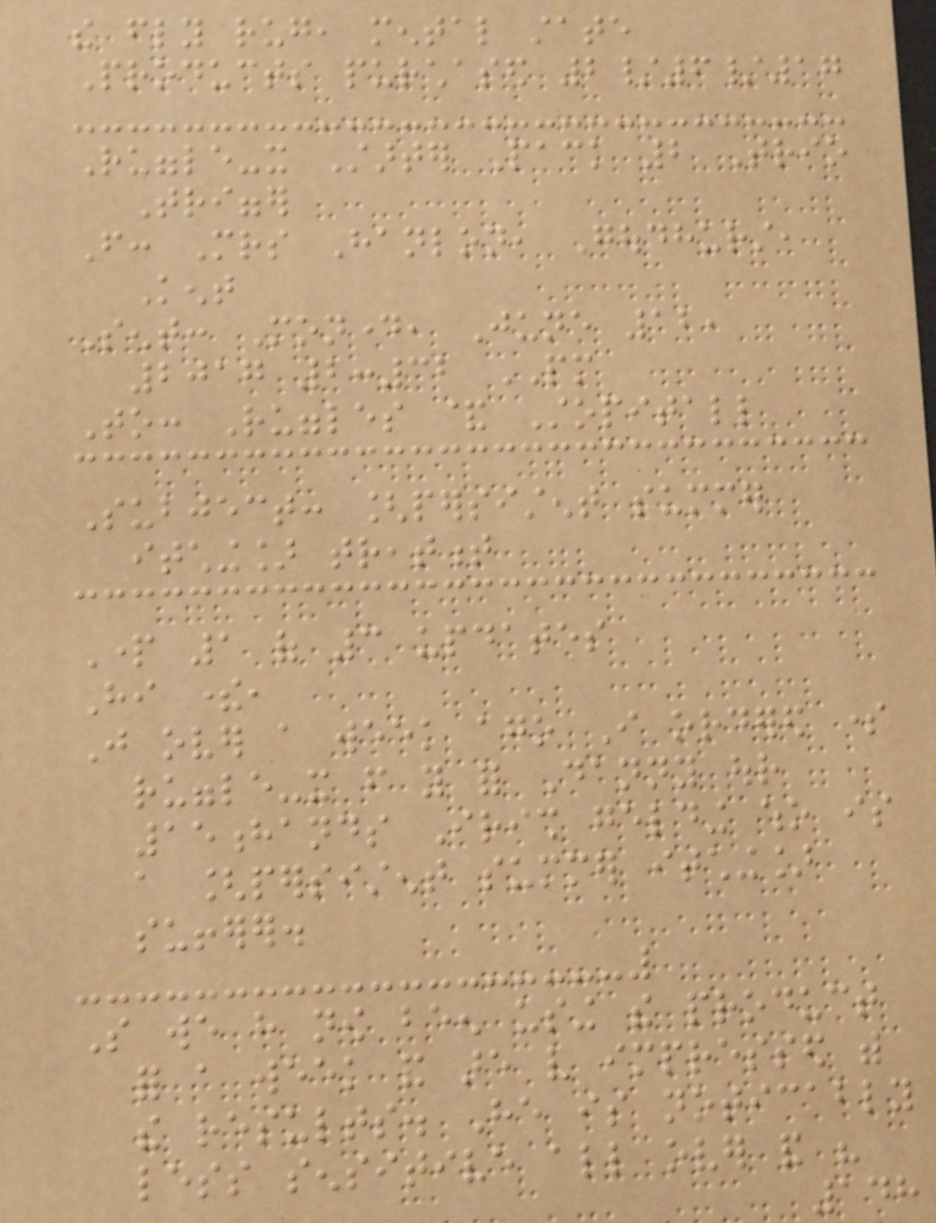the fly rug, mental state
Products purchased 2/6/17
Ruggle-it Starter Pack 2 Trio
Trigger
From: Mrs Hanlon, Goudhurst,
Kent
Sent: Monday, June 12,
2017 2:32 PM
To: Ruggles & Stopitall
Subject: [persistent summer
itching] treatment
Part 1 of 3 updates
Hi there,
Just over a week ago I ordered some
ruggle-it from you for Danny our
15hands Irish gelding who is
a [persistent summer itching]
sufferer.
So we have now been using the product
for a week and are very impressed with
the results. He is noticably
less sensitive all over and his
148
